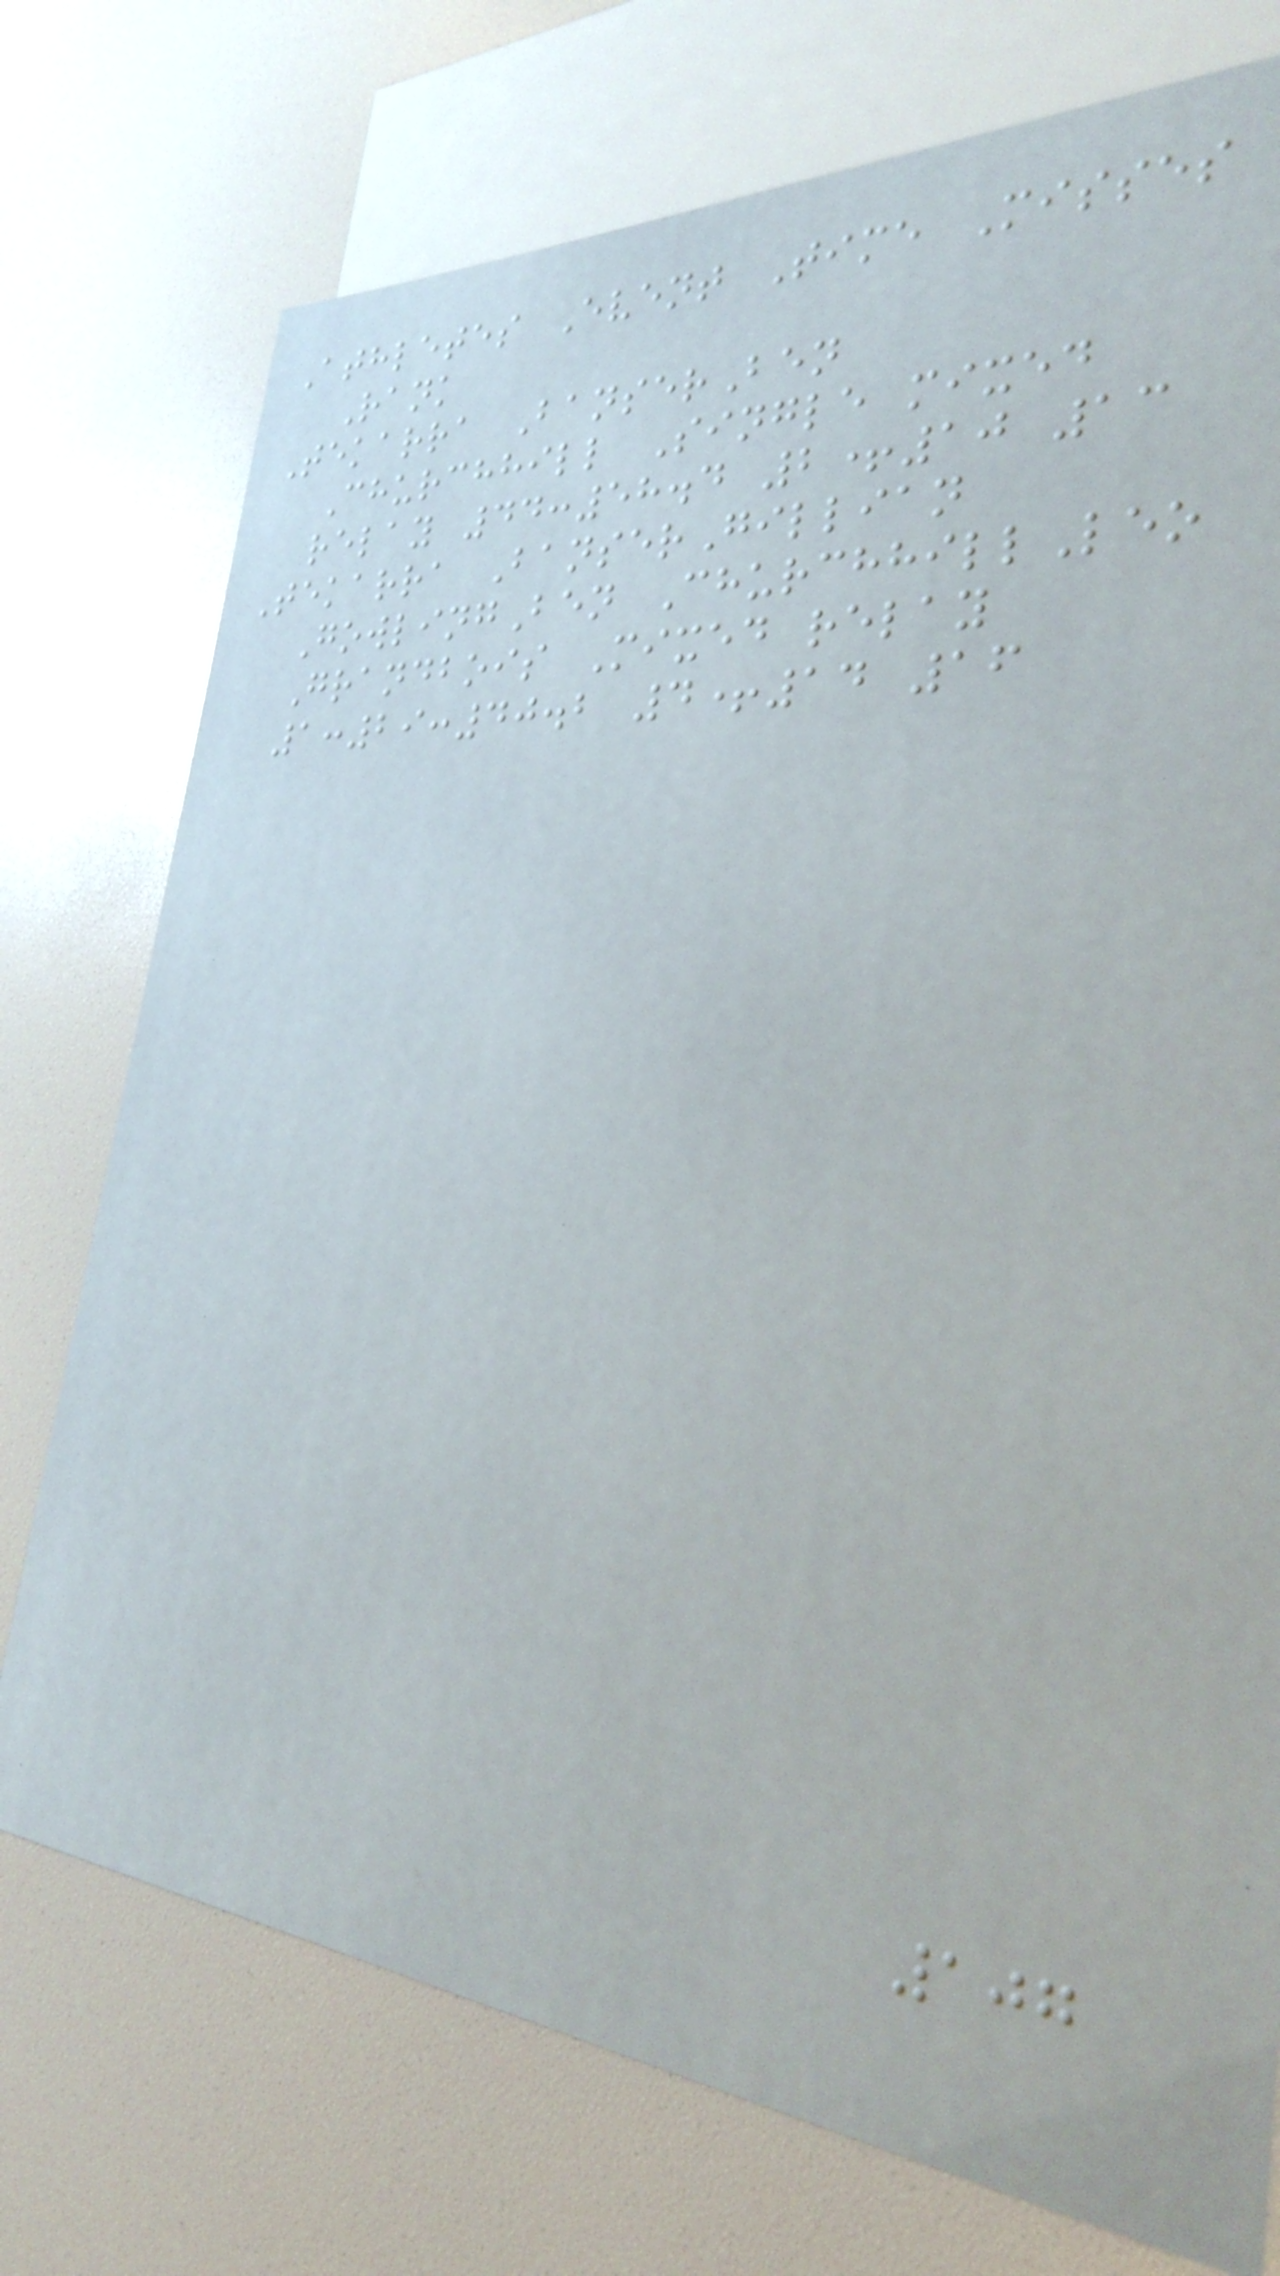Athletes Event Time Misses
Rank
Tekarra BanserBen
Churchhill Single mixed
relay 44:58.4 2+10 13
Tekarra BanserGillian
GowlingBen ChurchhillLeo
Grandbois Mixed relay
1:29:40.2 4+14 16
107
